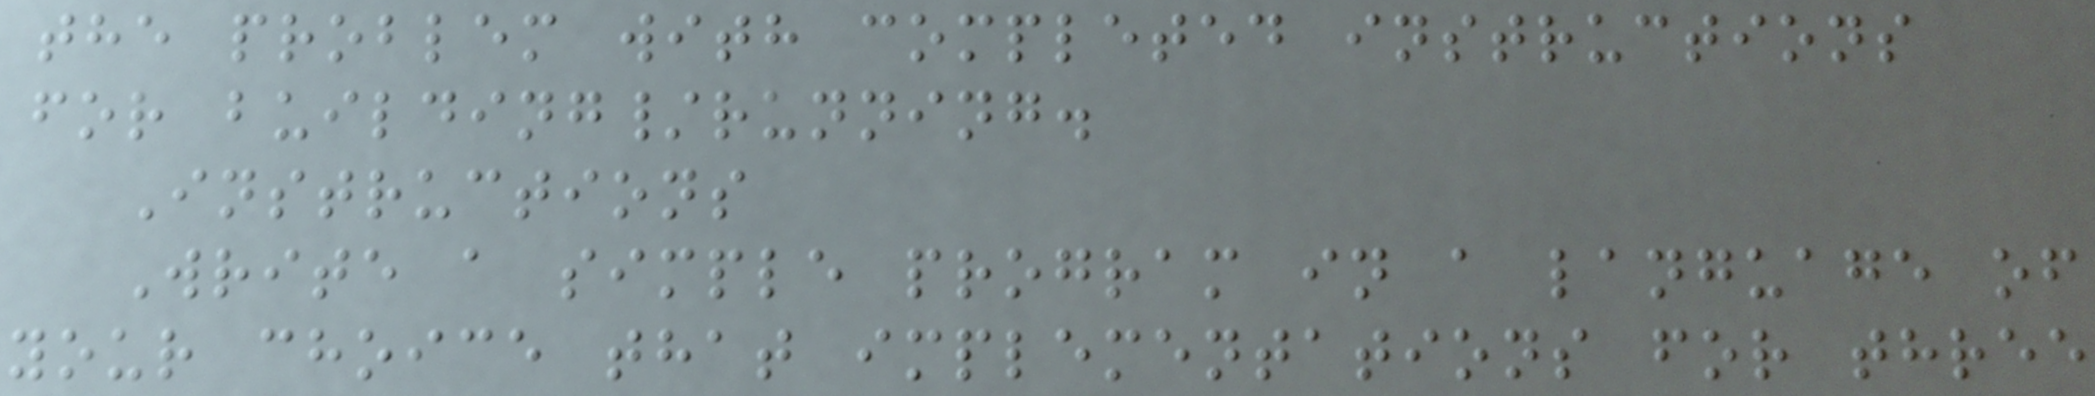the problem with completed instructions
for building/running.
Instructions
Write a simple program in a language of
your choice that implementations for three
